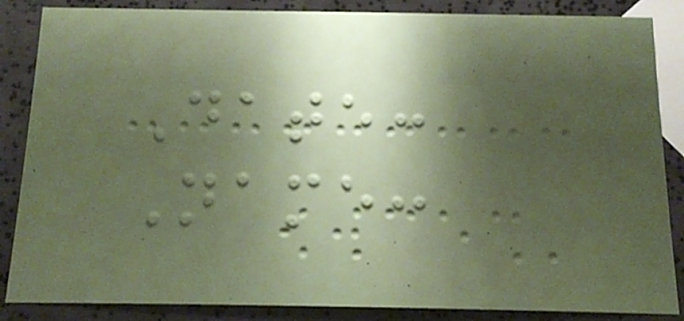Date:
Name:
